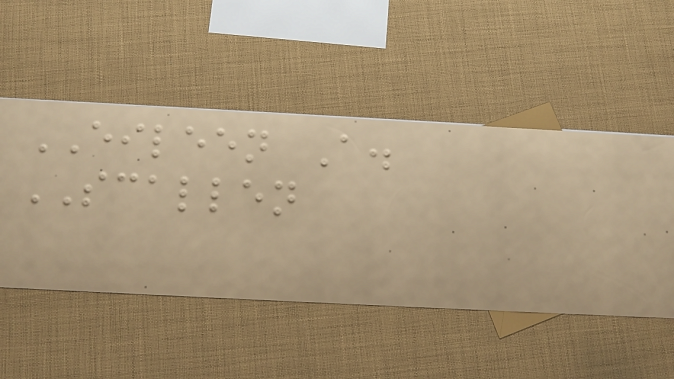EILEEN A.
SCALLEN
